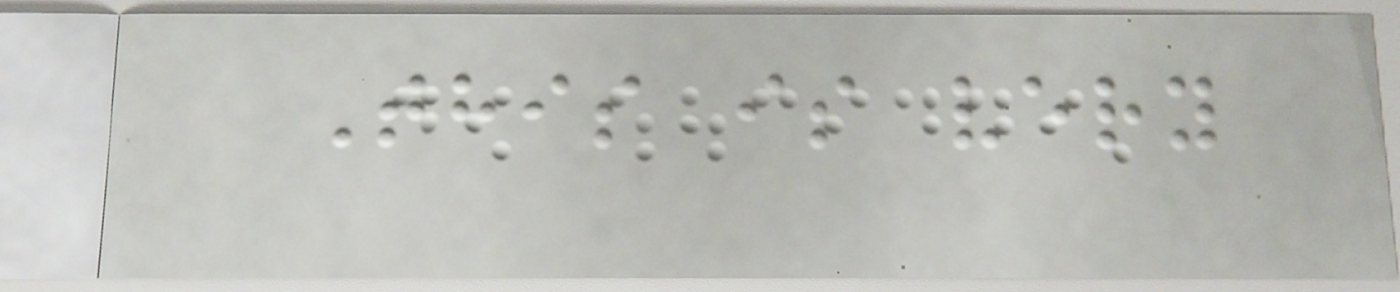This is very
